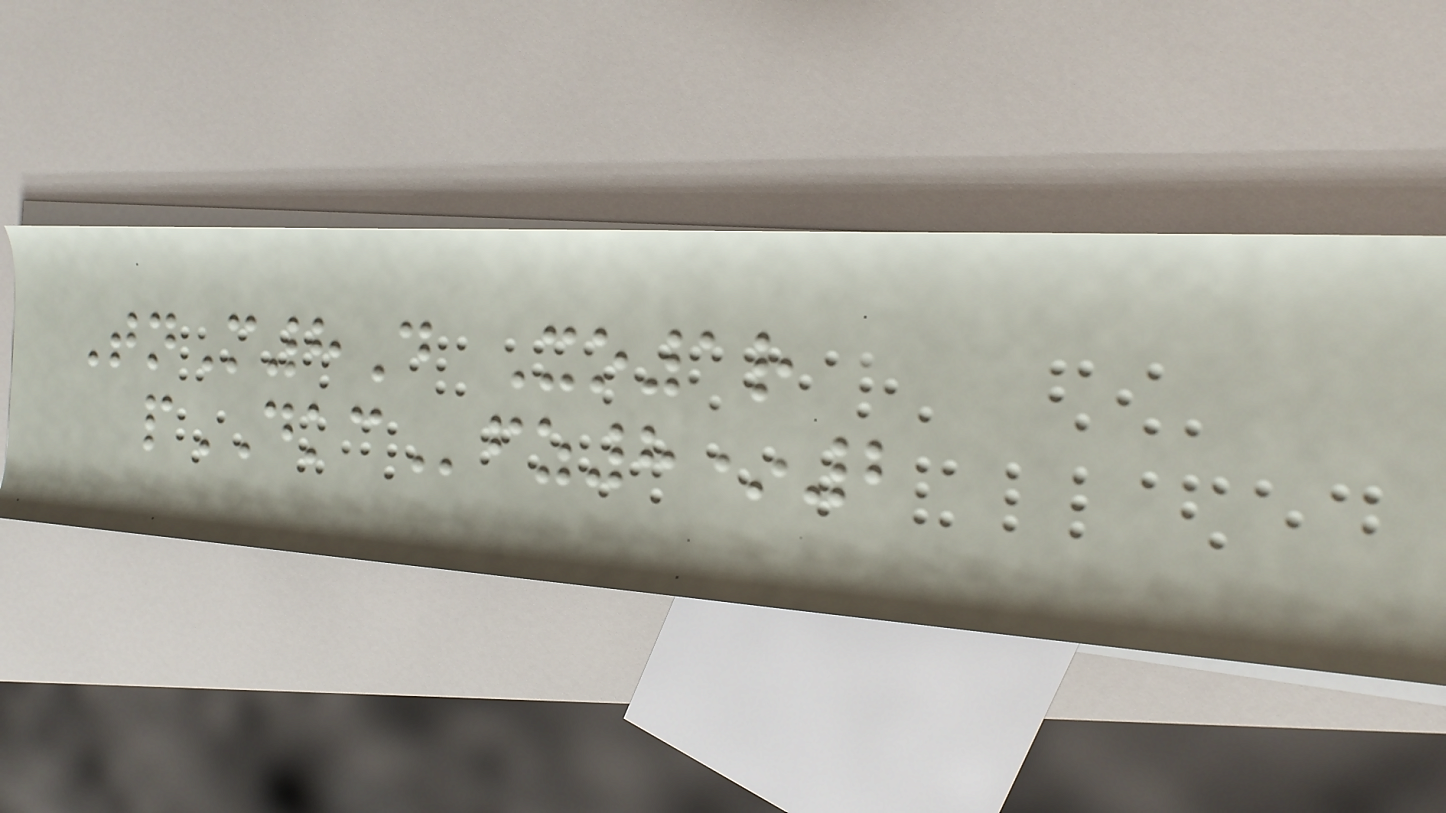TnM8D Xo1r
pDKCfz8*2
